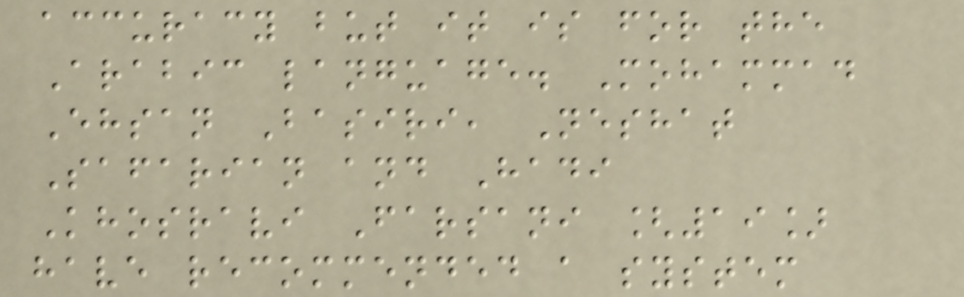accuracy but it is for the
Arabic language. Mohammad
Ehsan Basiri, Neshat
Safarian and Hadi
Khosravi Farsani [19]
have recommended a system
